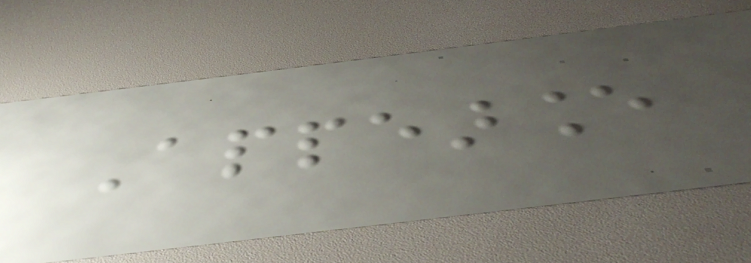Appearance
